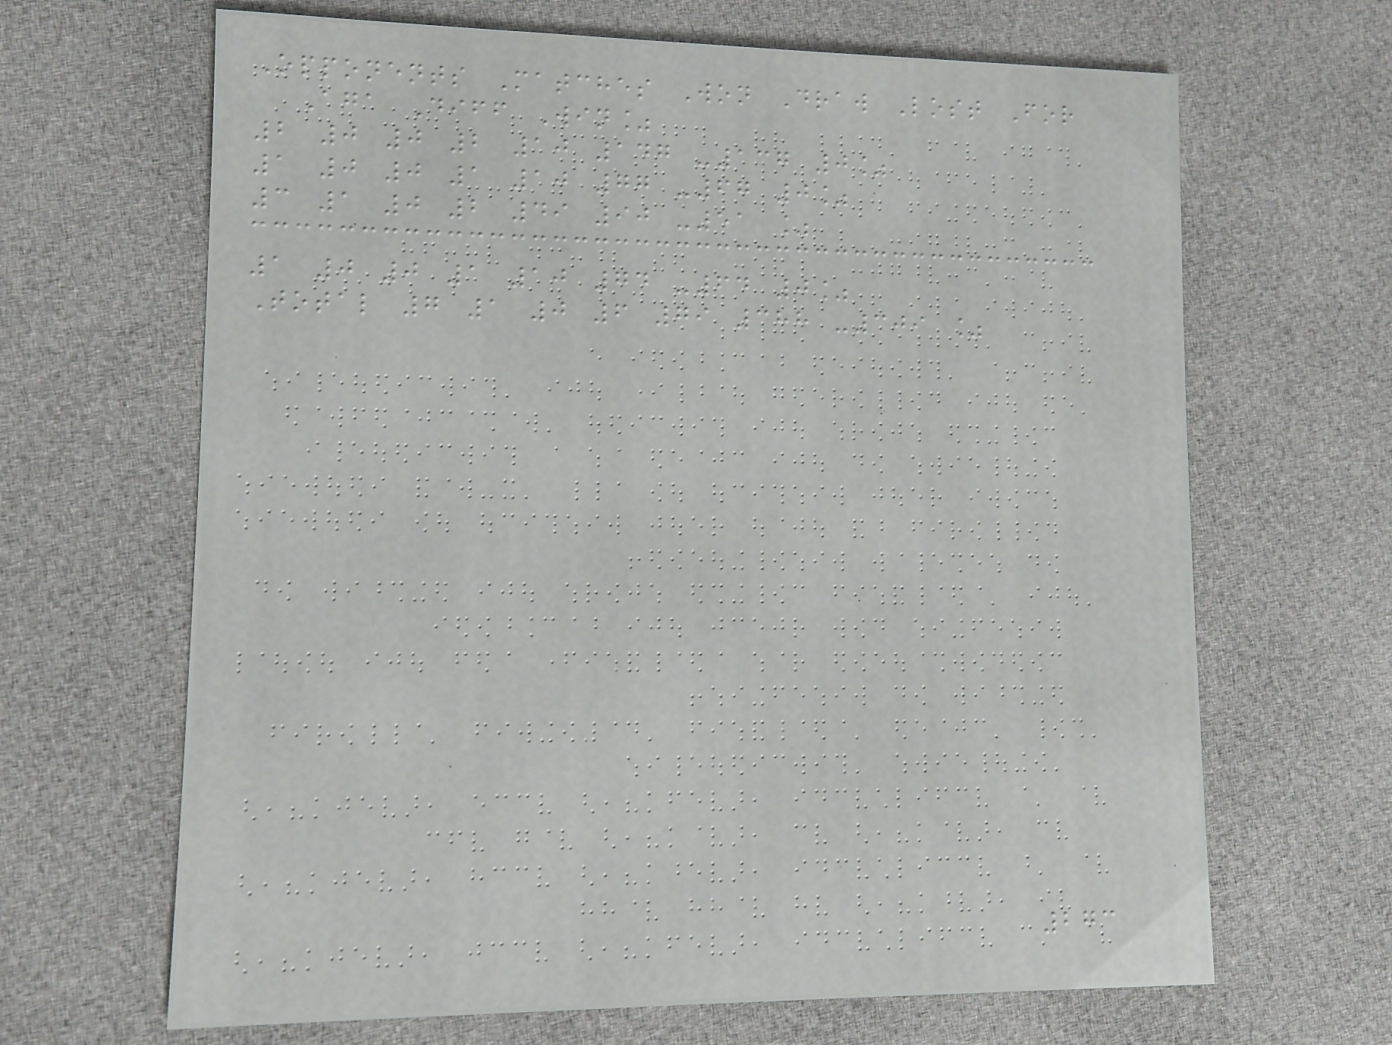Opponents Matches Won Draw Lost For
Aga Diff Win%
2 0 0 2 10 147 -137 0%
1 0 0 1 10 77 -67 0%
3 1 0 2 49 90 -51 %
1 0 0 1 10 74 -64 0%
Total 7 1 0 6 79 388 -309 %
273
